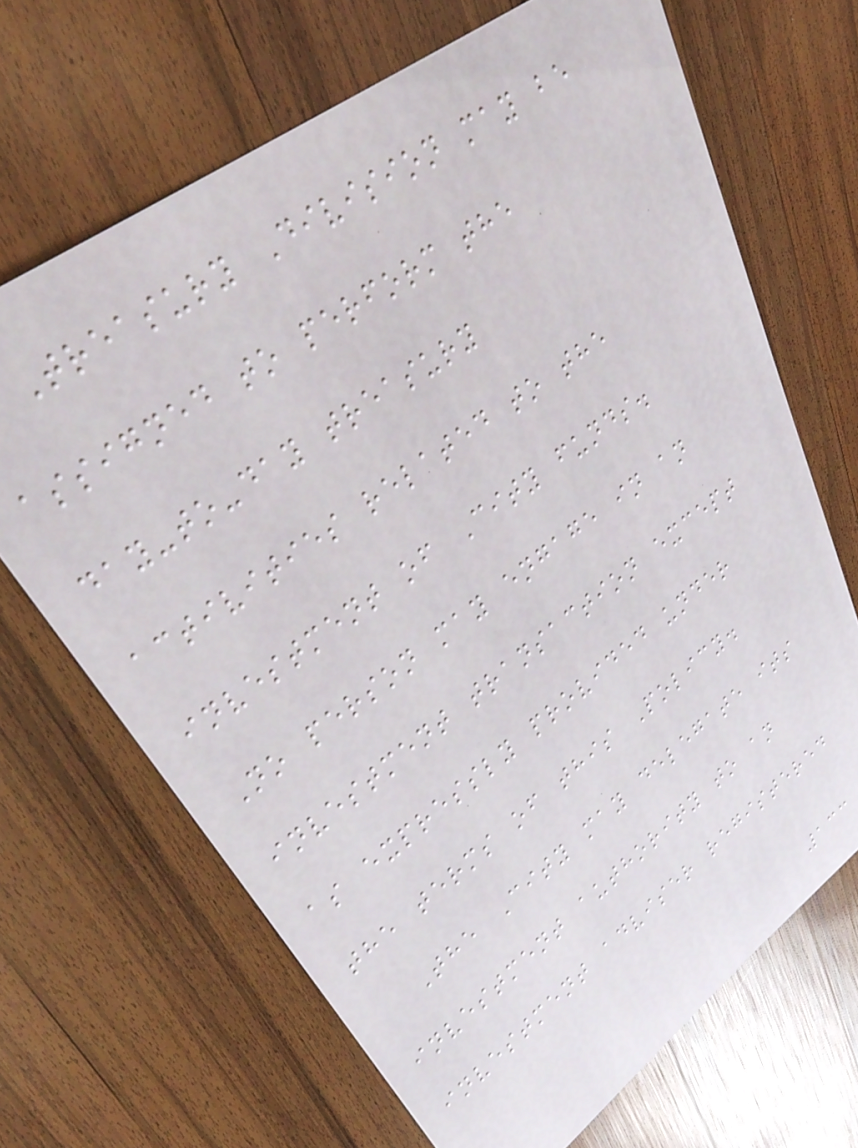Treasury Division may be
assigned to perform the
day-to-day treasury
activities related to the
investment of City funds.
No person may engage in an
investment transaction except
as expressly provided under
the terms of this Policy.
The City may delegate its
investment authority to an
investment adviser registered
133
